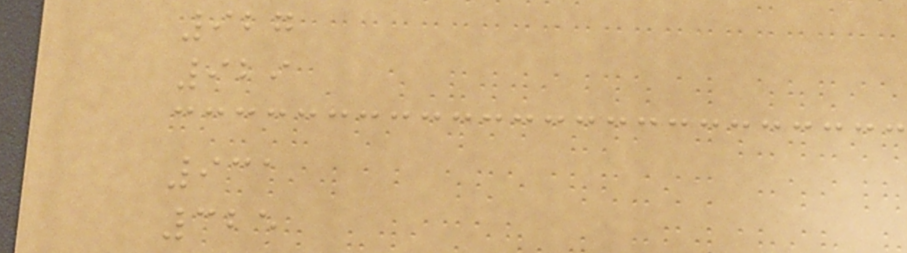927
929
931
325
